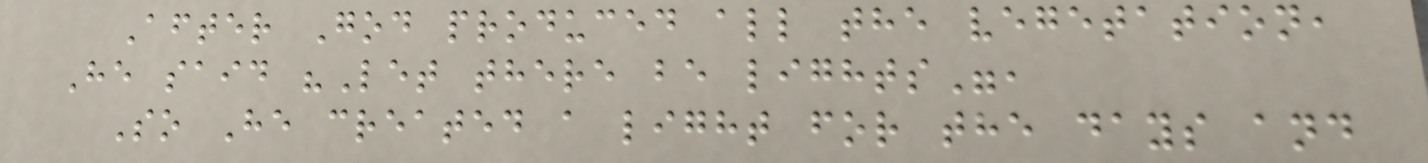After God produced all the vegetation,
He said "Let there be lights",
So He created a light for the days and
